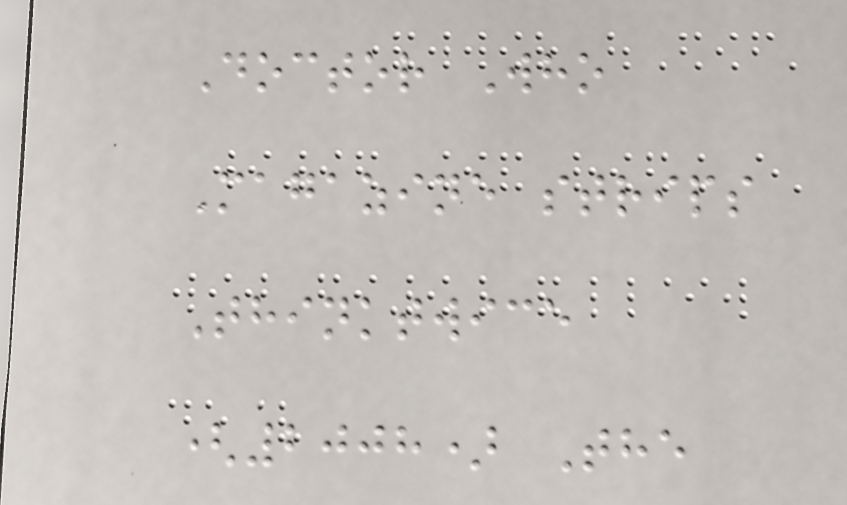Doctor Who
Magazine strips
Thinktwice
(2008) The
